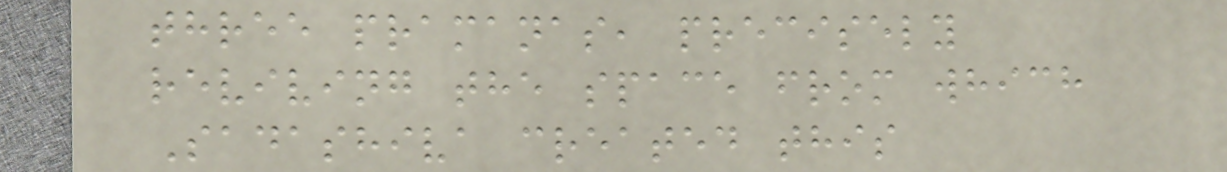three pramanas, precisely
reviving the space from which
Sadashiva created this
